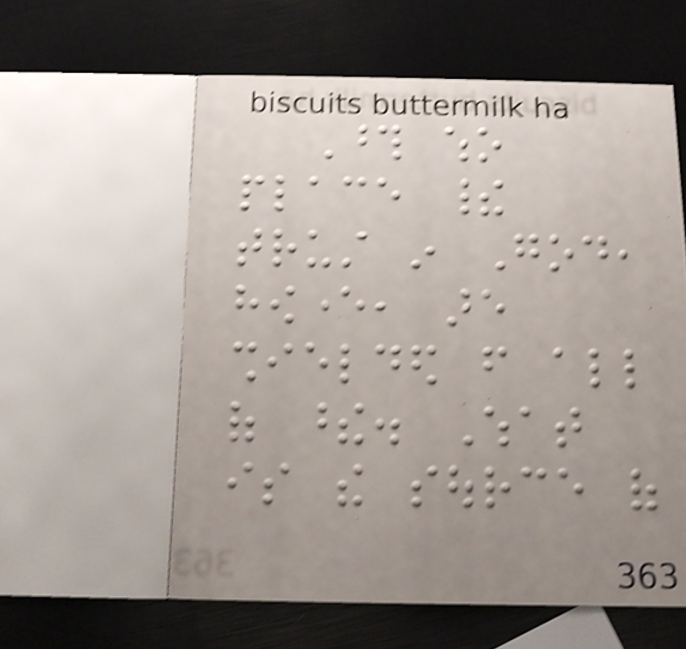Those who
place their
trust in God,
however, are
shielded from all
of these. What
is the source of
